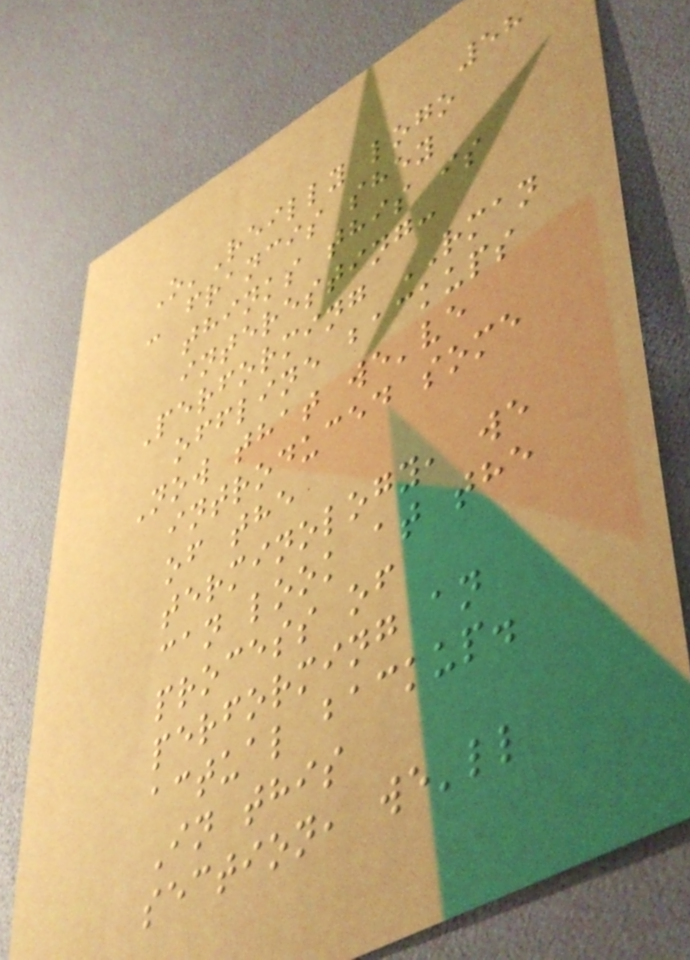58
O'Reilly logo
- francis shey
thinks this is
interesting:
Performing RMAN
offline backups
Now that we've
introduced some
of the
terminology, we
can look at the
process of
performing an
actual backup.
In this
section, we'll
